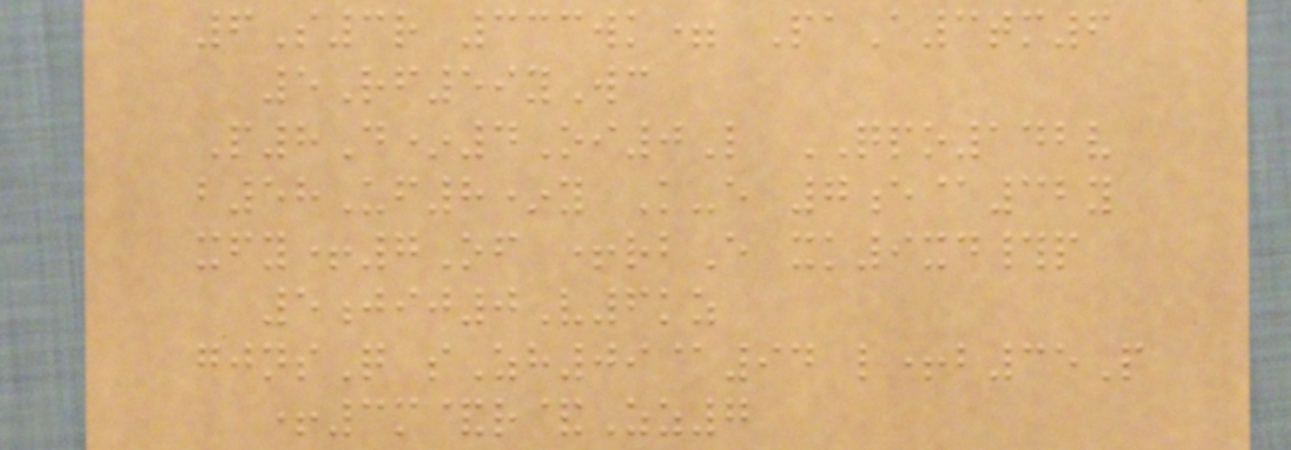6S3r 333wk= PaA3tm6
5Rf59yWc
P8D*4Oi0L QPO142v
b58Uf8*y K-e 7e@32y
xfy+7Of +rbE xk9xd#p
5jij0V6kz
gjnsQ sZh09@94 l+b35P
+3m&r&Zz7
